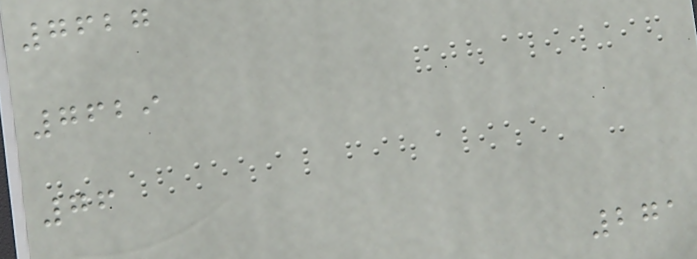7627
7629
76
271
